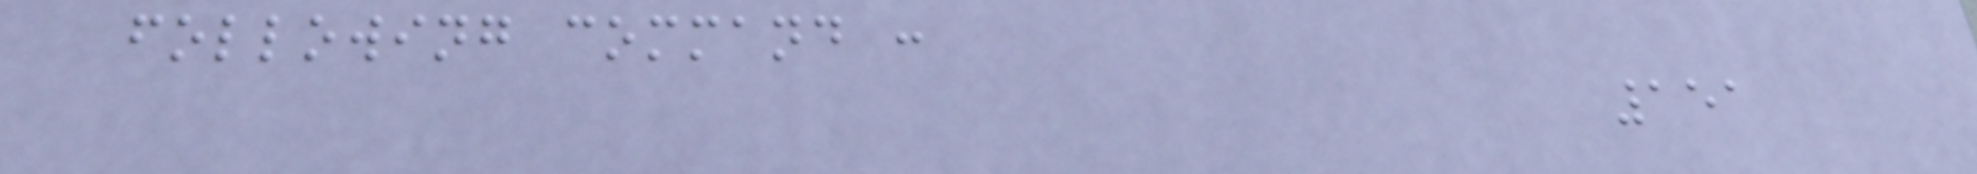following command :
151
